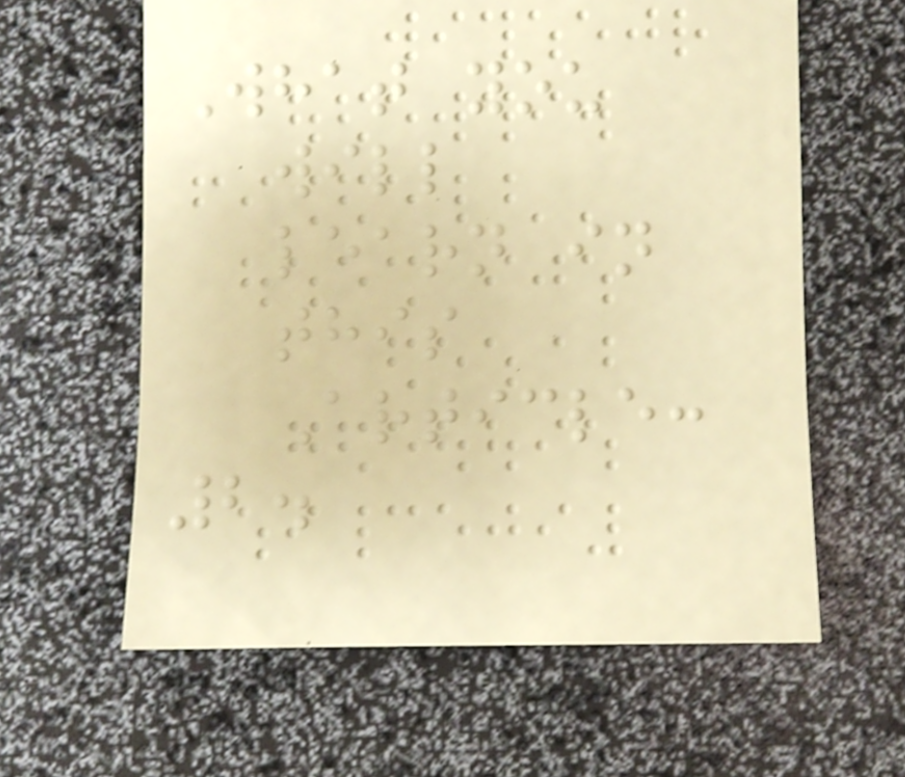What you
will
learn in
this
Article:
2.
